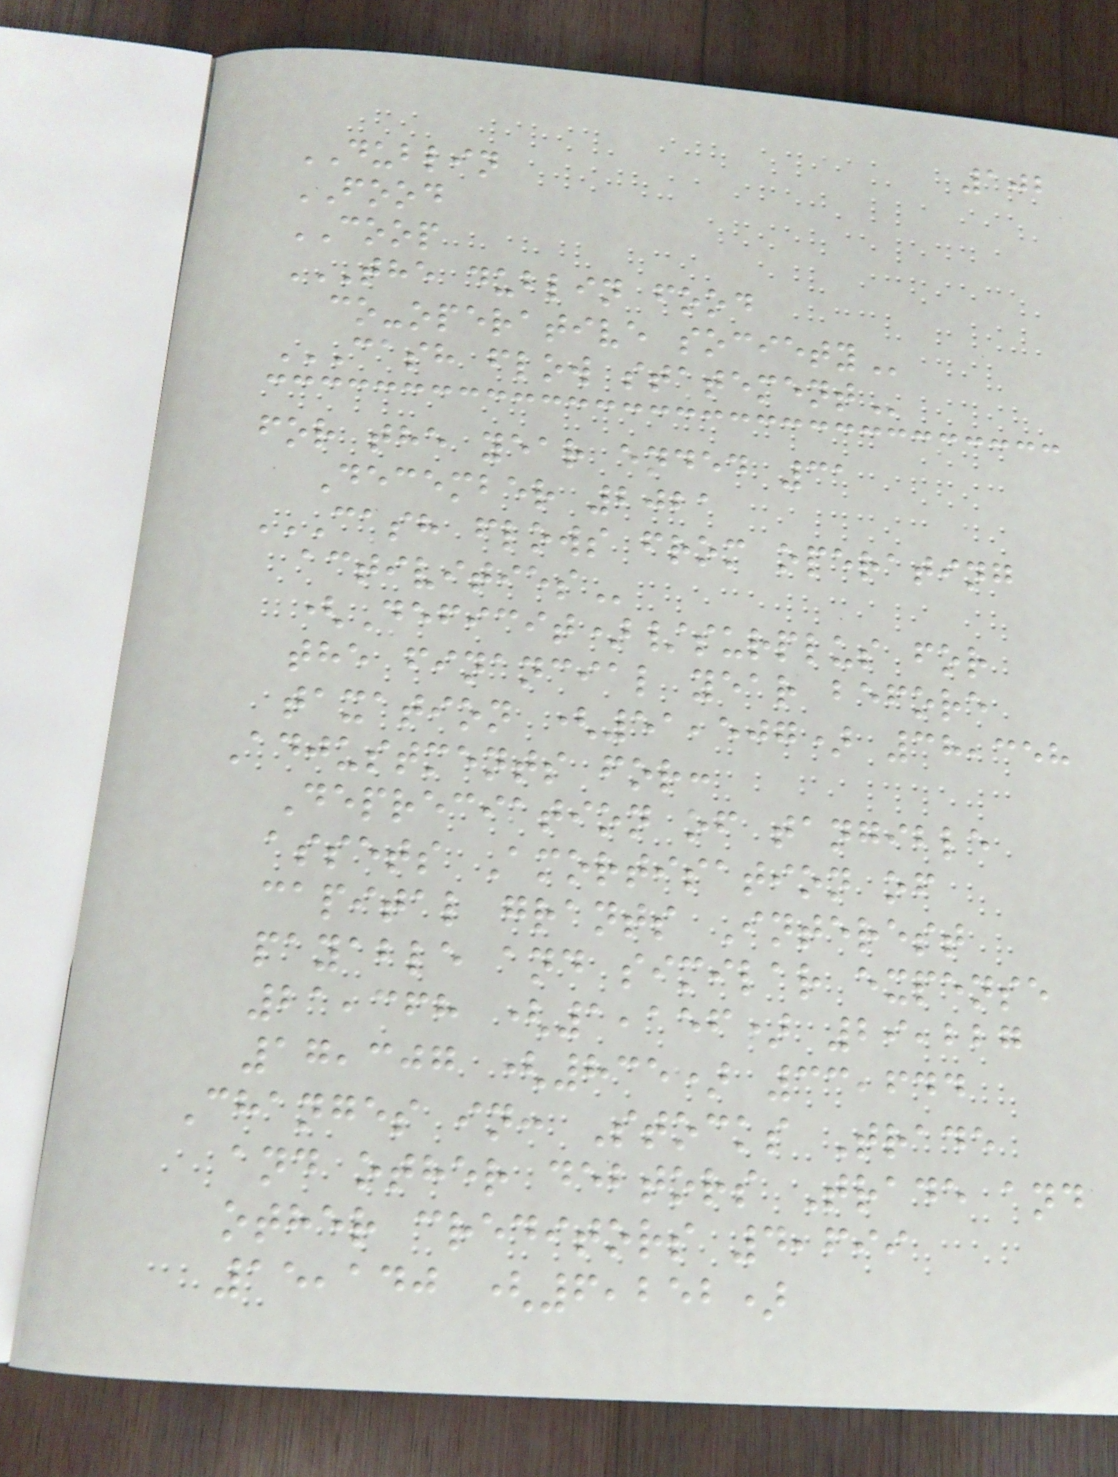102
DUBLIN
FOOD
COOP
THE DUBLIN FOOD
CO-OPERATIVE SOCIETY
CASH FLOW STATEMENT
for the year ended 31
December 2021
CASH FLOWS FROM OPERATING
ACTIVITIES
(Deficit)/surplus for
the financial year before
taxation (51,507) 38,358
Adjustments for:
Depreciation of tangible
assets Amortisation of
capital grants Interest
payable and similar expense
21,368 (1,156) 29,227
17,307 (835) 33,644
Changes in: Stocks Trade
and other debtors Trade and
other creditors 4,699
15,140 (6,252)
